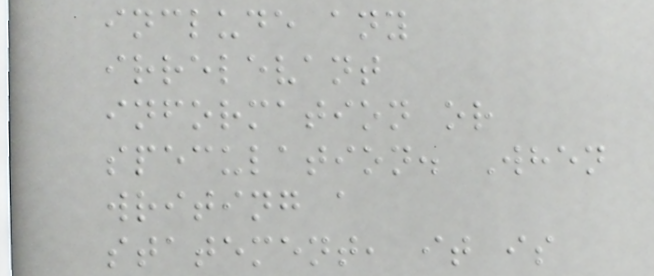include any
irrelevant
information or
speculation. When
writing a
statement, it is
